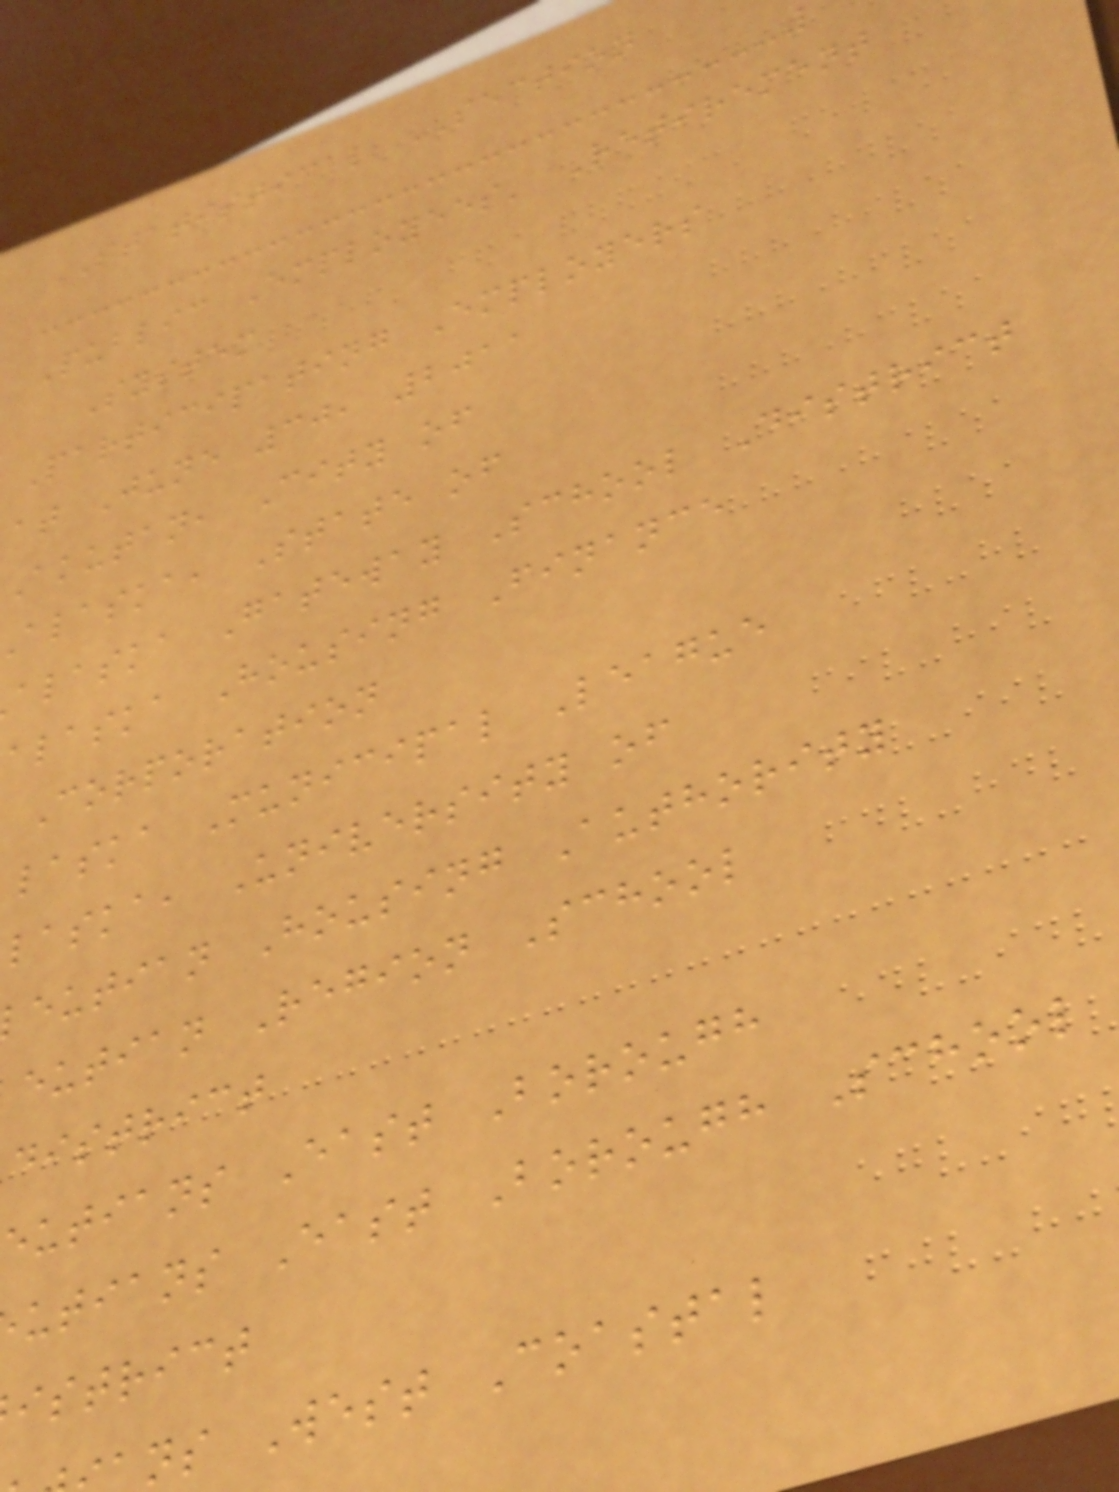STATISTICAL SECTION
Public Employees' Retirement
System
Participating Employers
at June 30, 2011
Akutan, City of
alaska, State of
alaska Gateway School District
alaska Housing Finance
Corporation
laska Municipal League
laska, University of
eutian Housing Authority
eutian Region School
district
eutians East Borough
utians East Borough School
istrict
ns West Coastal
